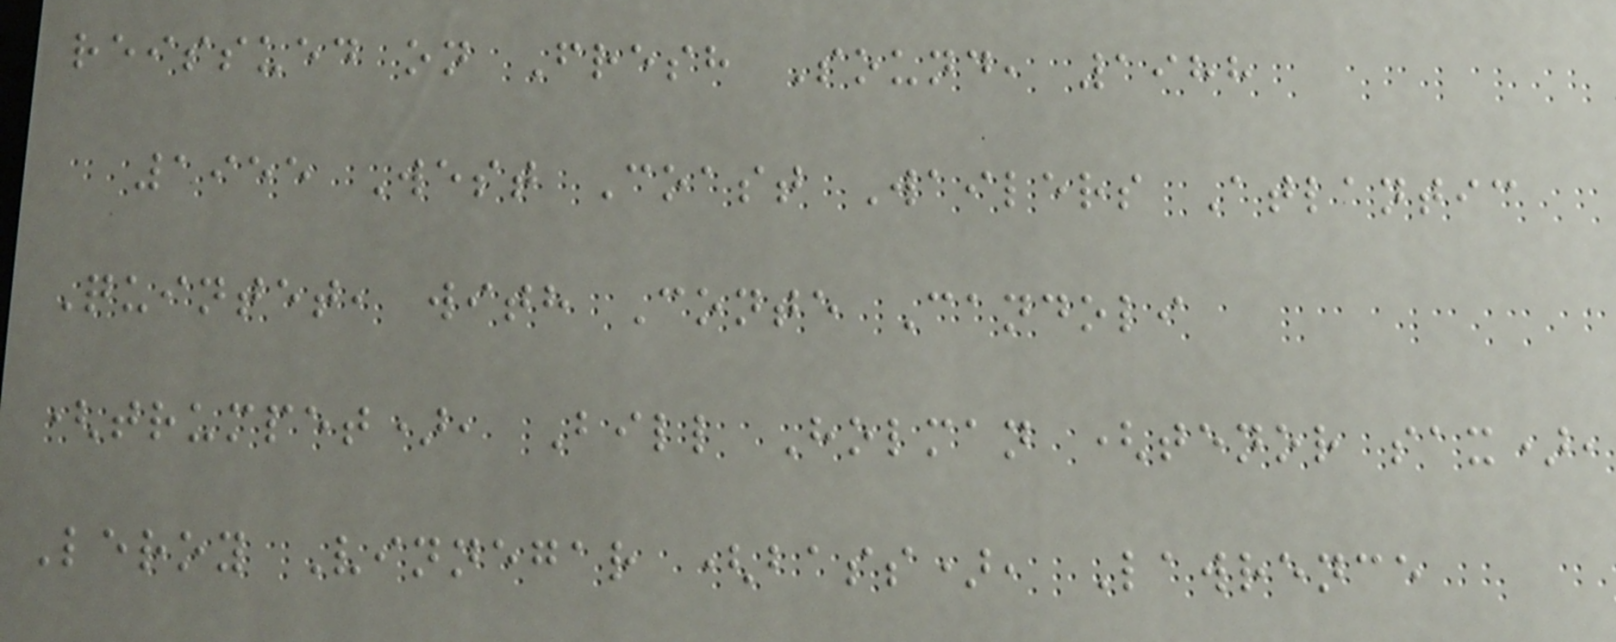reissued on Fresh Sound, 1988
1955 West Coast Wailers Atlantic
Quintet, with Conte Candoli
(trumpet), Bill Holman (tenor sax),
Leroy Vinnegar (bass), Lawrence
